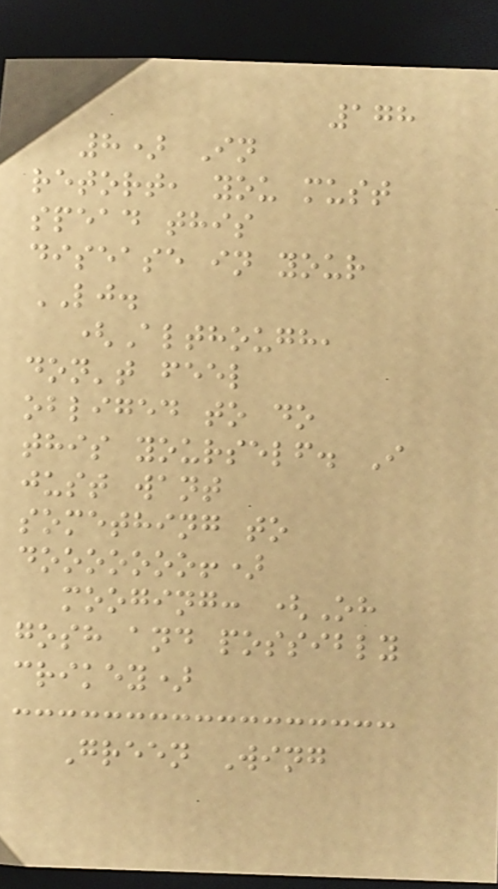178
8) In
retort, you must
spead this
disease in your
LJ.
(Although,
don't feel
obliged to do
this yourself. I
just want
something to
dooooooo!)
mooging: (Oh
gosh and possibly
crikey)
Green Wing
